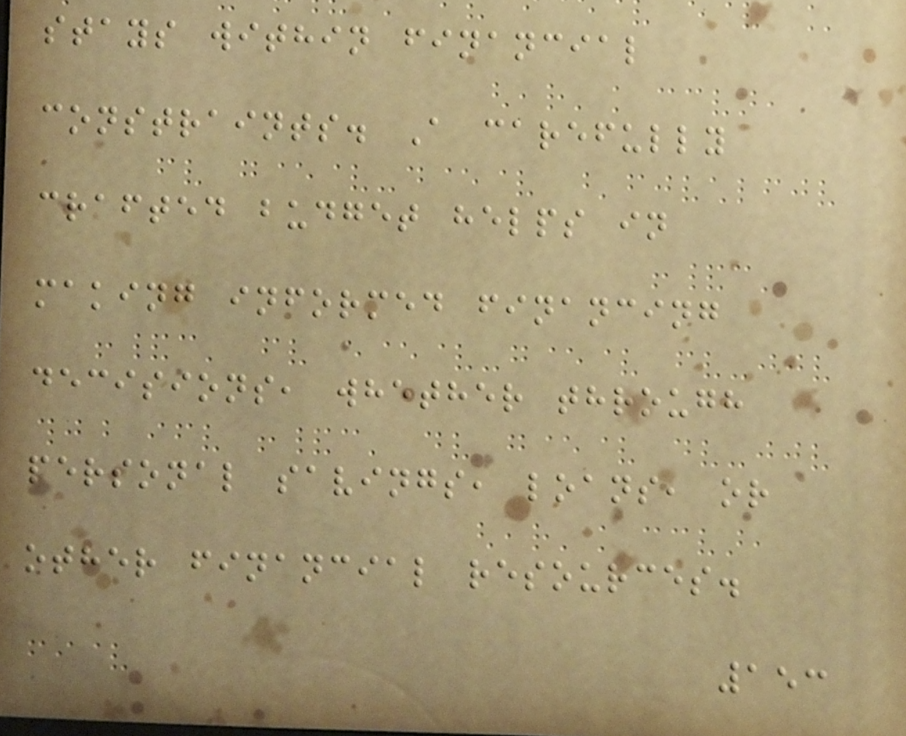stays within financial
constraints. A carefully
crafted budget helps in
making informed financing
decisions, whether through
personal savings, loans, or
other financial resources.
153
